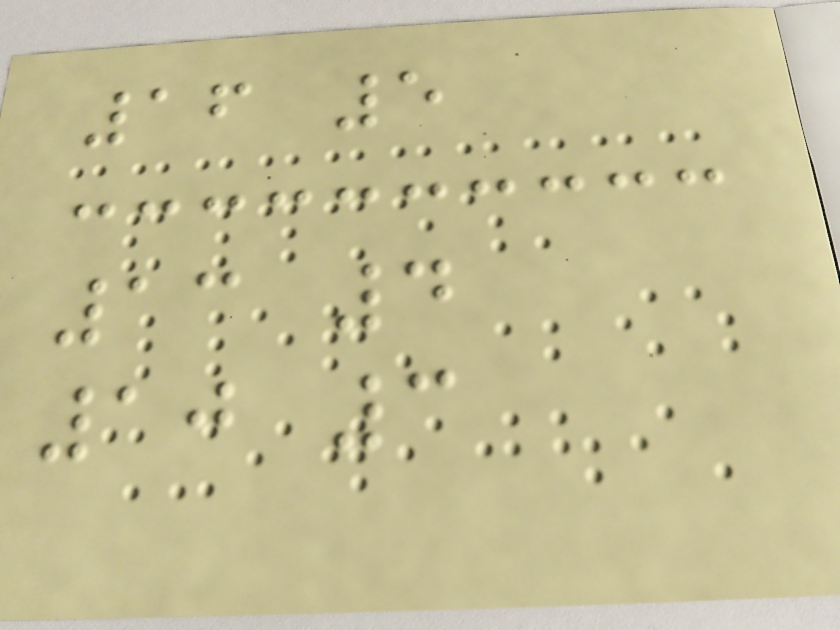16 5
13 4
10 3
